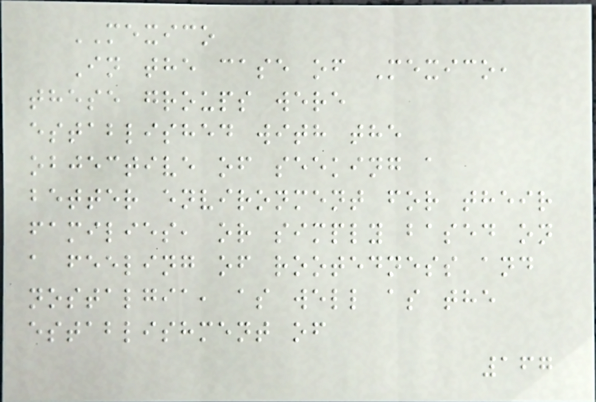MEXICO
In the case of Mexico,
these groups were
established with the
objective of seeking a
better environment for their
families, or simply based on
a feeling of rootedness and
nostalgia, as well as the
establishment of
167
